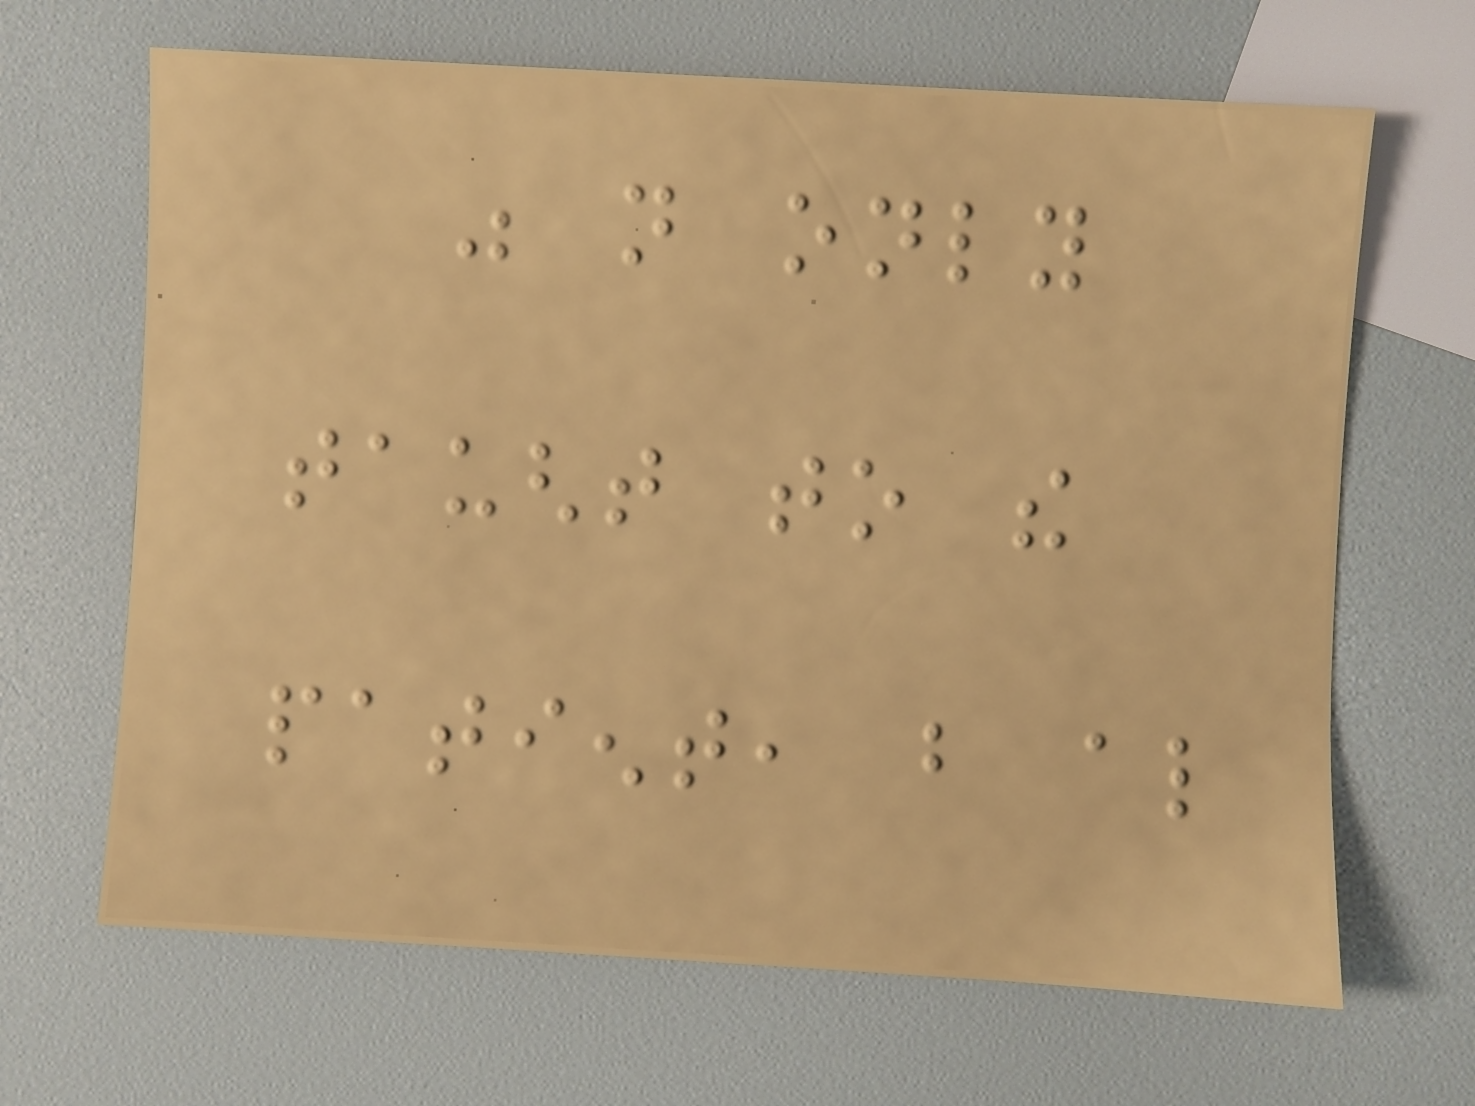was not only
taught to the
patient, but also
